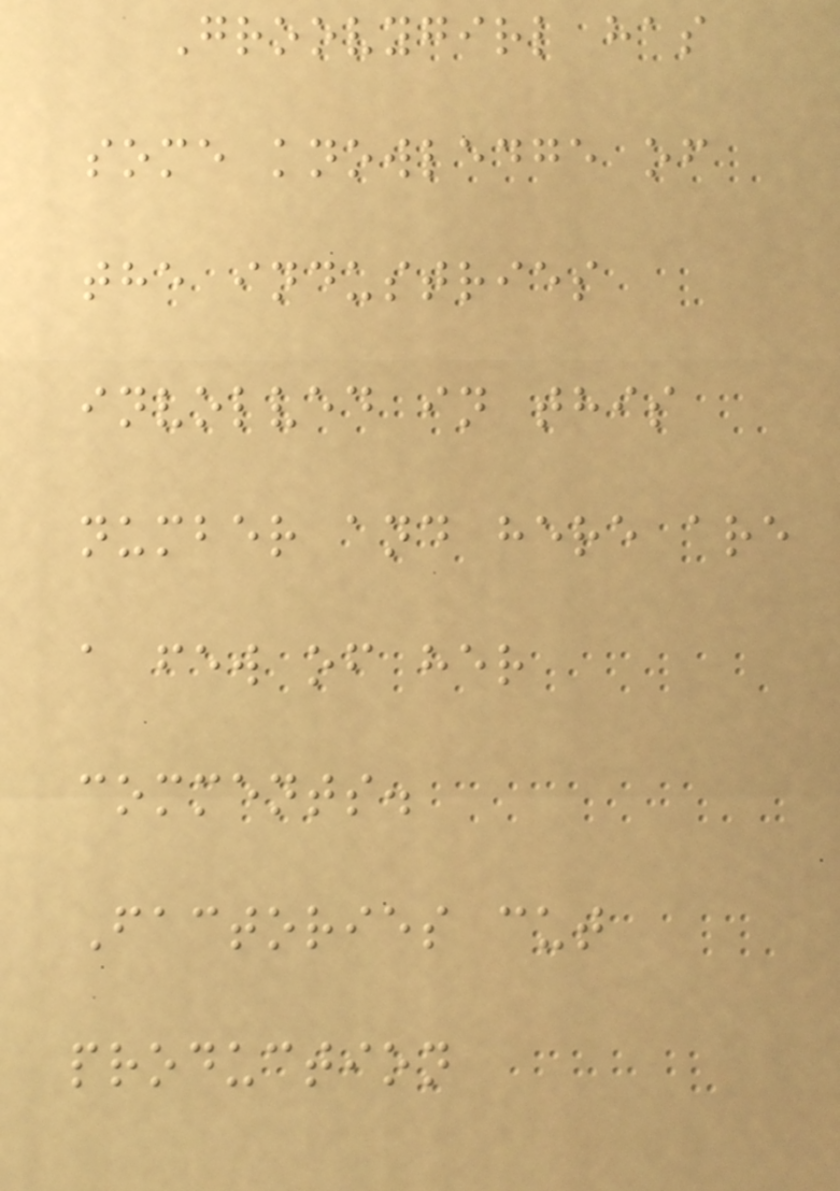Groovygirl has
some knowledge of
the industries
involved in this
number and here are
a few of her
comments.
Factories cut
production
